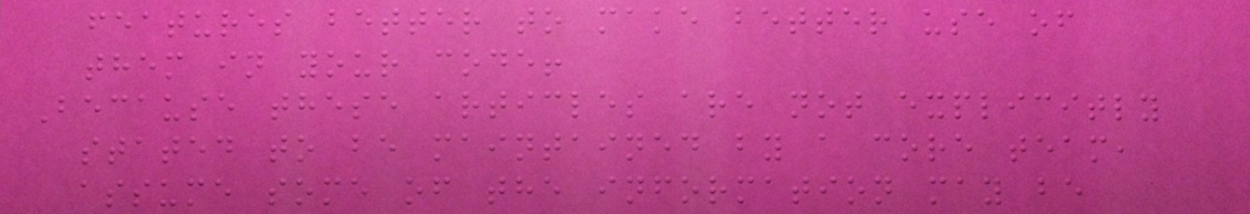features better to make better use of
them in your code!
Because these articles are not explicitly
stated to be maintained by a core team,
assume some of the information may be
